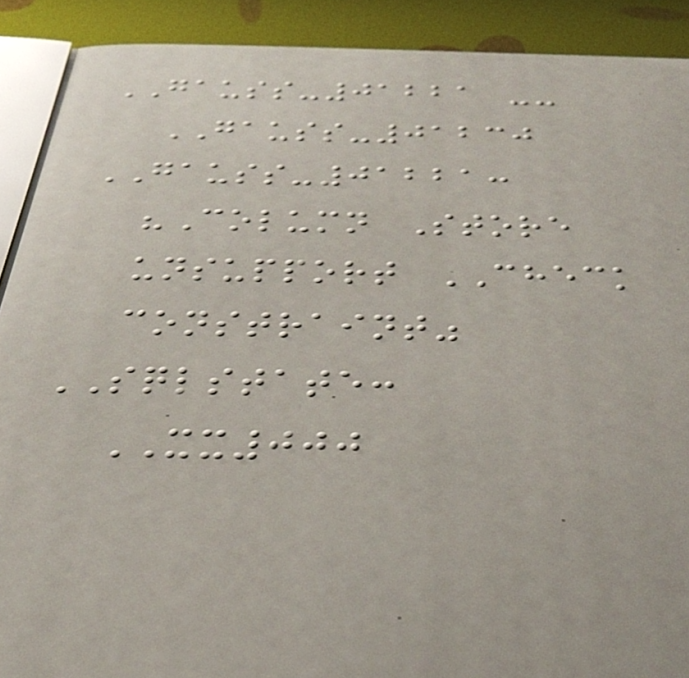GAUSS-01221 --
GAUSS-01230
GAUSS-01221:
"Column Store
unsupport CHECK
constraint"
SQLSTATE:
XX000
